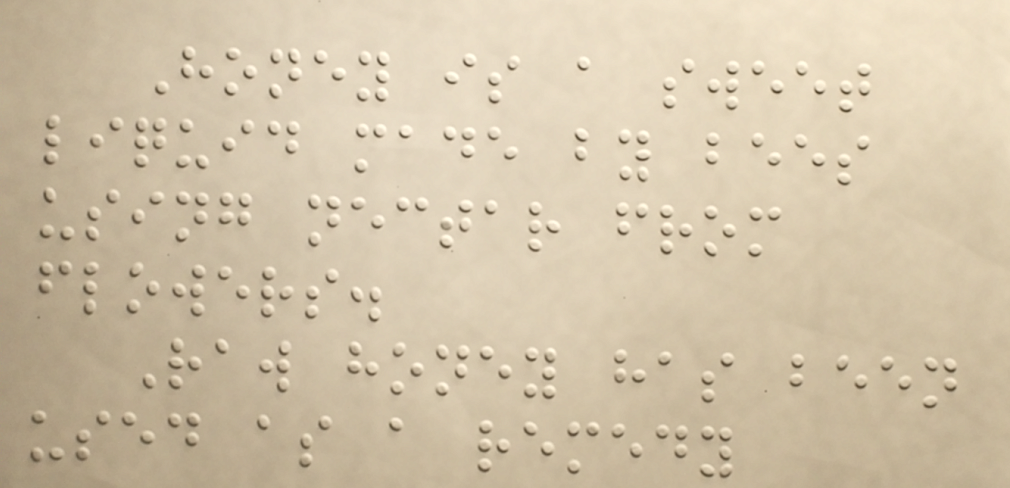Honey is a sweet
liquid made by bees
using nectar from
flowers.
Raw honey has been
used as a remedy
